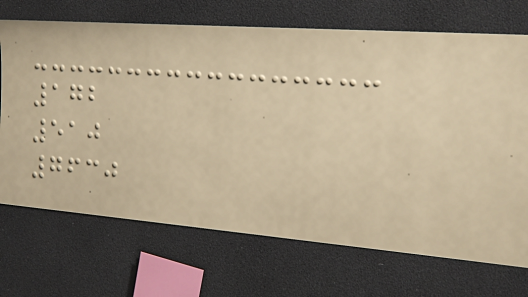172
510
7630
